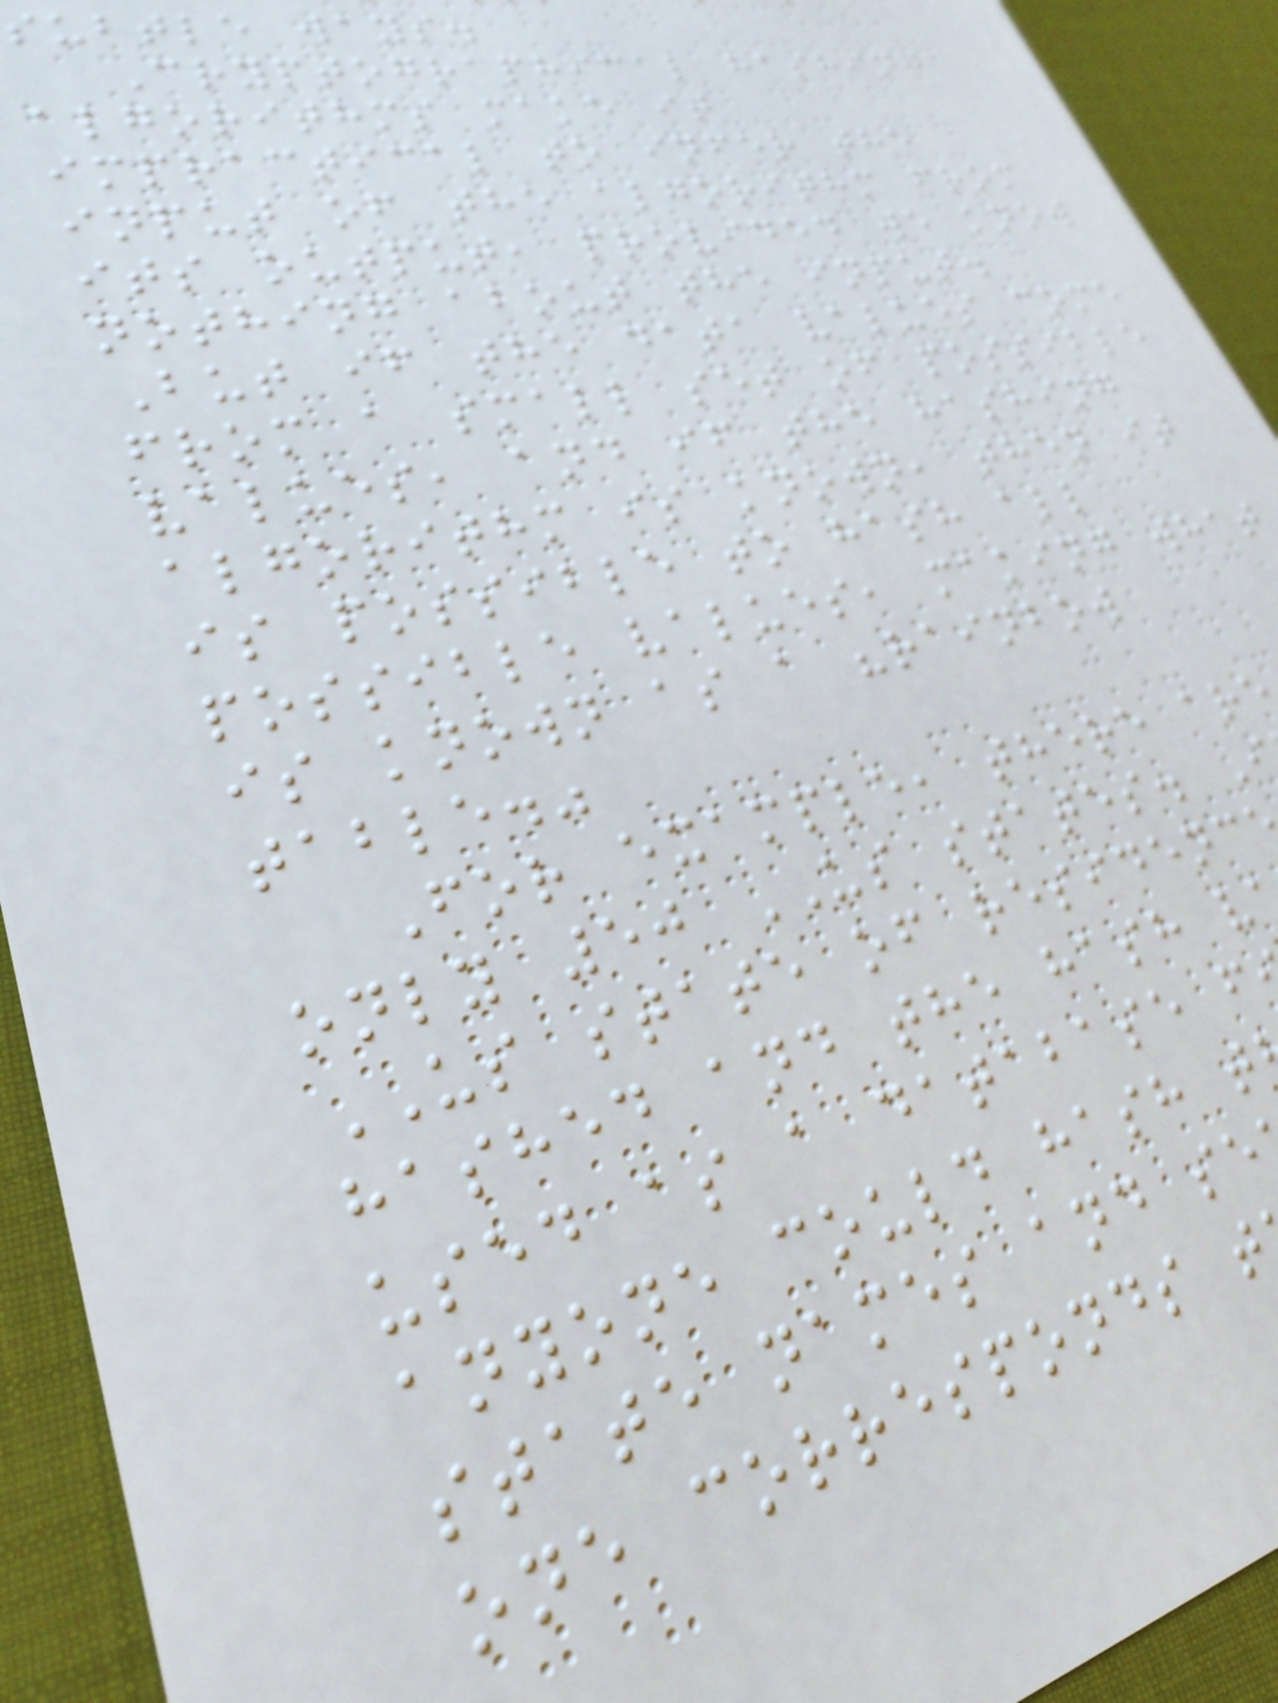subtle ways.
Cryptographical hashing
algorithms make it
impractical to infer the
input of the algorithm from
its output, provided we know
nothing about the input.
But if the data values come
from a small set of possible
values, and if the hashing
algorithm is known, then it
is possible to hash all
possible values, making what
is known as a "rainbow
table."
For example, there are
only 50 US states. I
US state of residenc
hashed and the hash v
used as a database f
anyone could hash t
state names and se
one corresponds t
